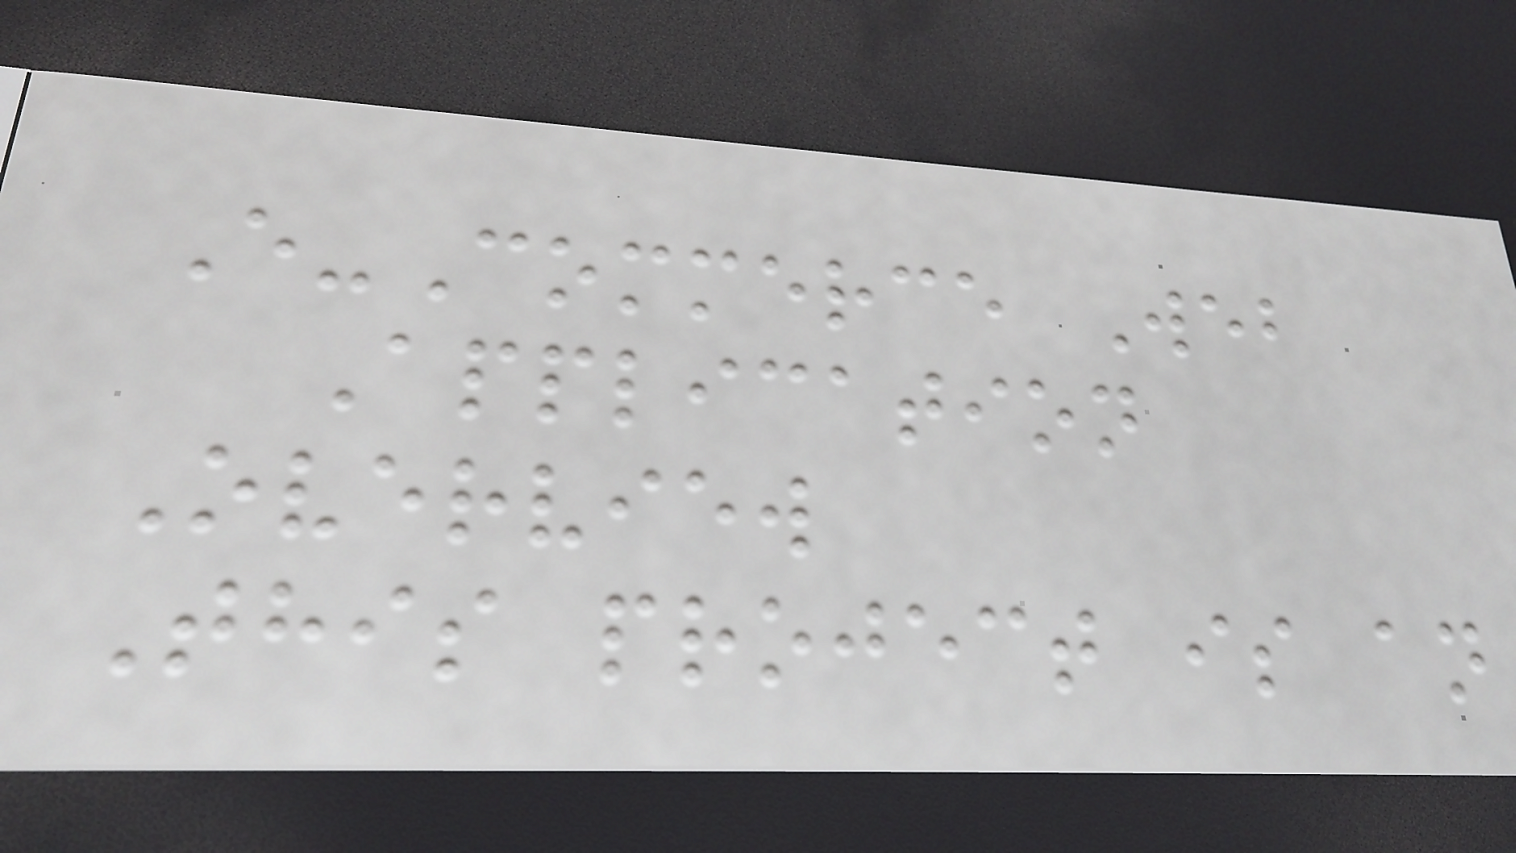E-Commerce Web
Application
Overview
This project is an
